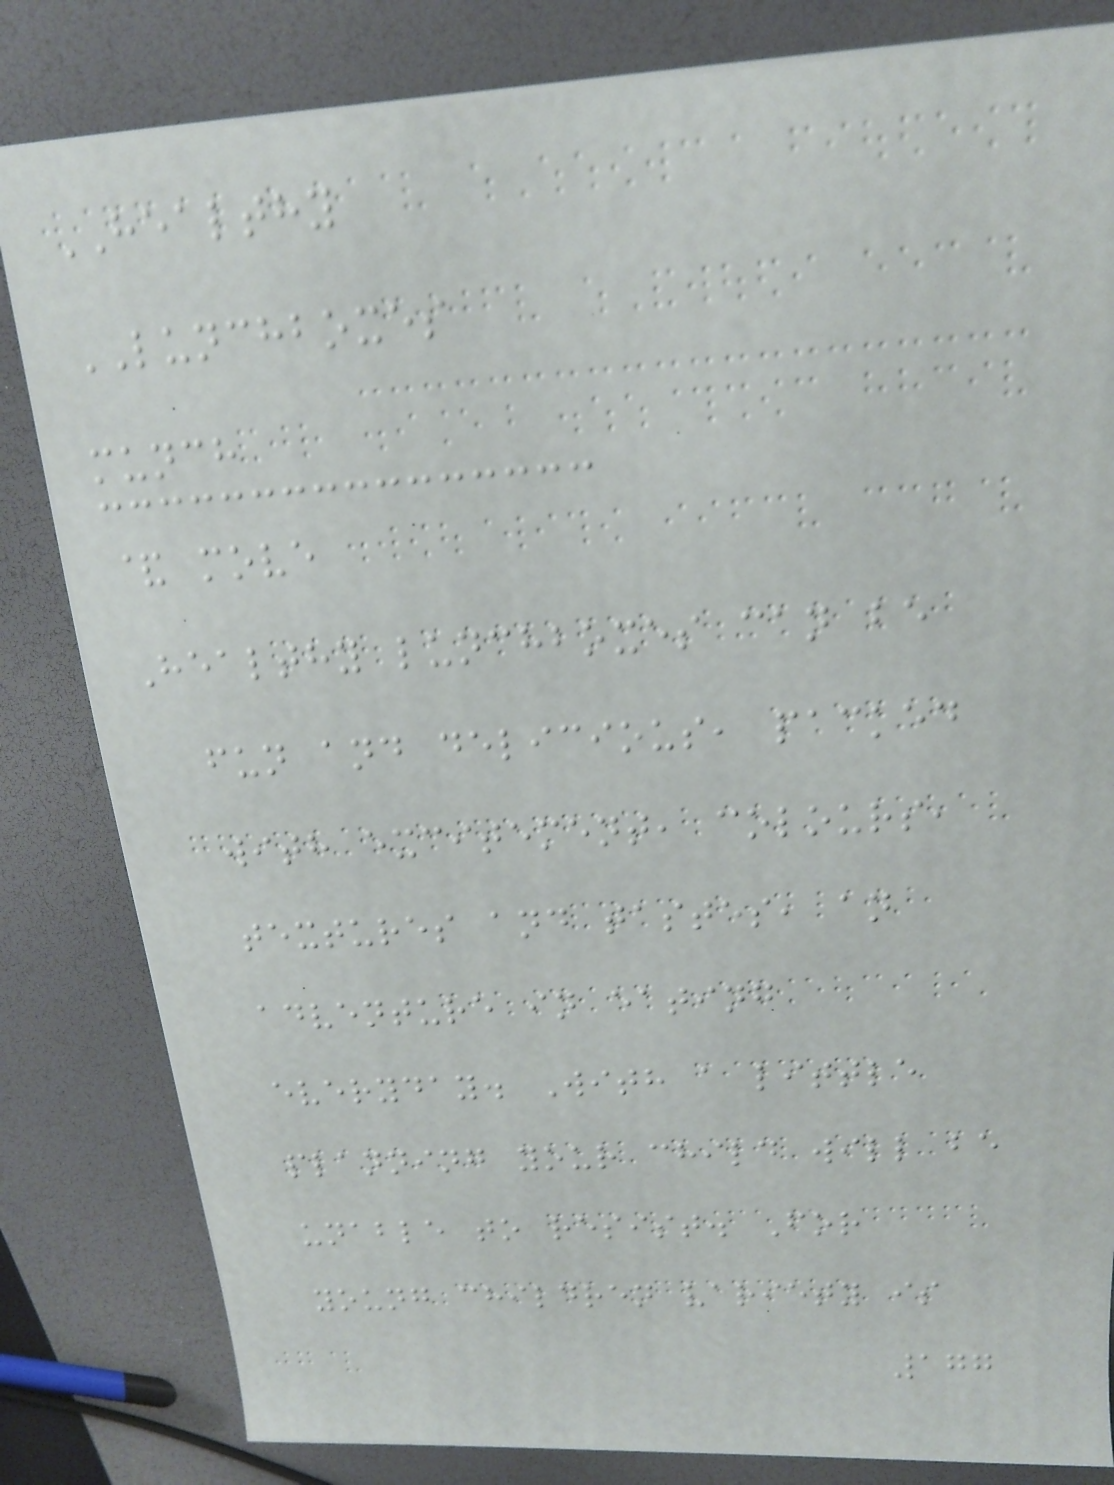HEALTHY
LUNCHBOXES
munch
& move
Healthy lunchboxes can be
fun and delicious, packed
with excitement, colours,
textures and tastes, an
adventure in eating
everyday. With a little
planning your child will be
unable to resist. For
young children variety is
177
